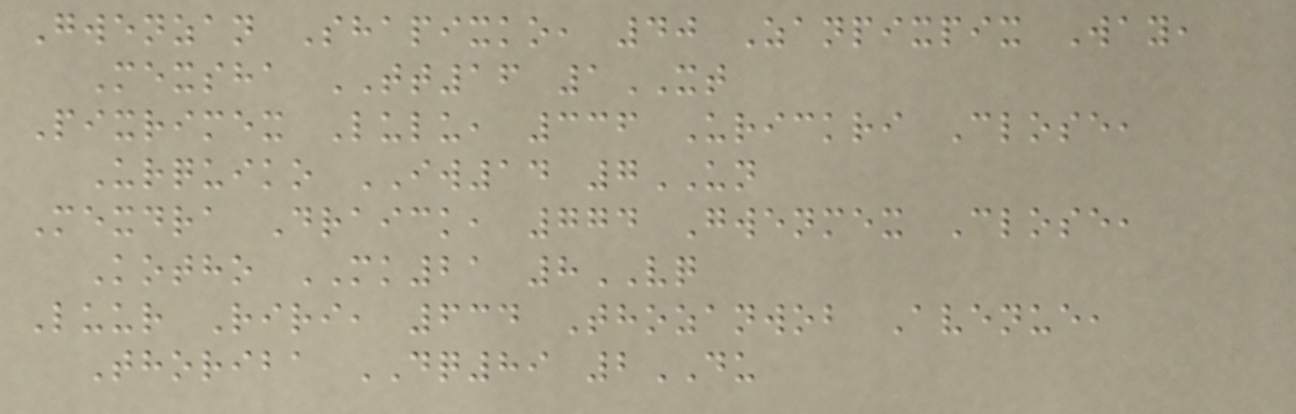Gwenzan Shapixko, 40 Zanpixpix Way,
Mexsha TT16 1XT
Pixrimex Lulu, 336 Urickri Close,
Urquiko IW14 7UN
Mexdra Draick, 774 Gwenmex Close,
Kotho MK21 8VQ
Luur Riri, 634 Thozanwob Avenue,
Thoriba DQ89 2DU
